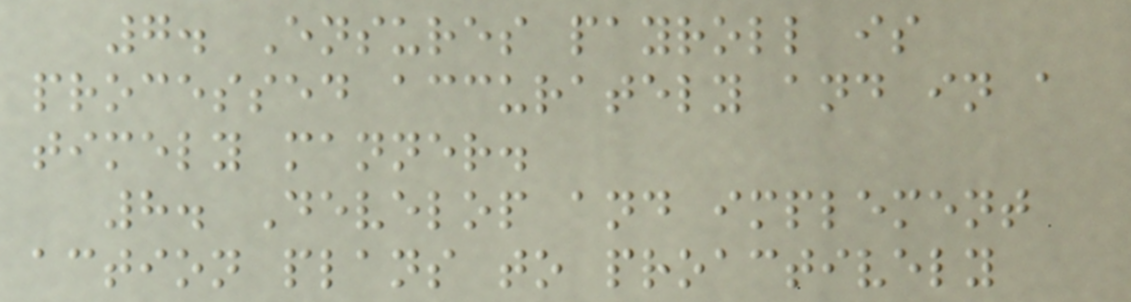7. Ensures payroll is
processed accurately and in a
timely manner.
8. Develop and implement
action plans to proactively
